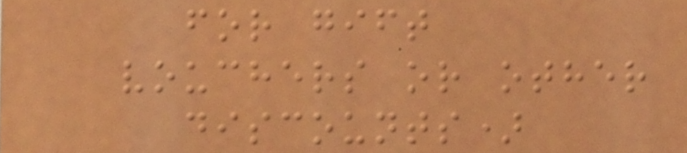for gift
vouchers or other
discounts)
